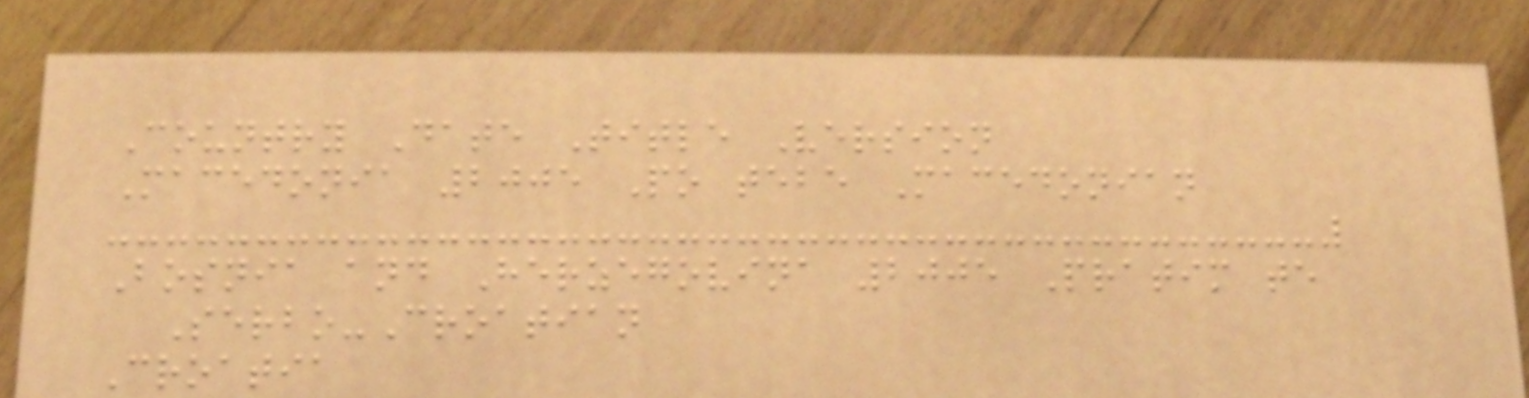Country Date Title Version
Macedonia 2005 Po tebe Macedonian
Bosnia and Herzegovina 2005 Pratim te
Serbo-Croatian
Croatia
